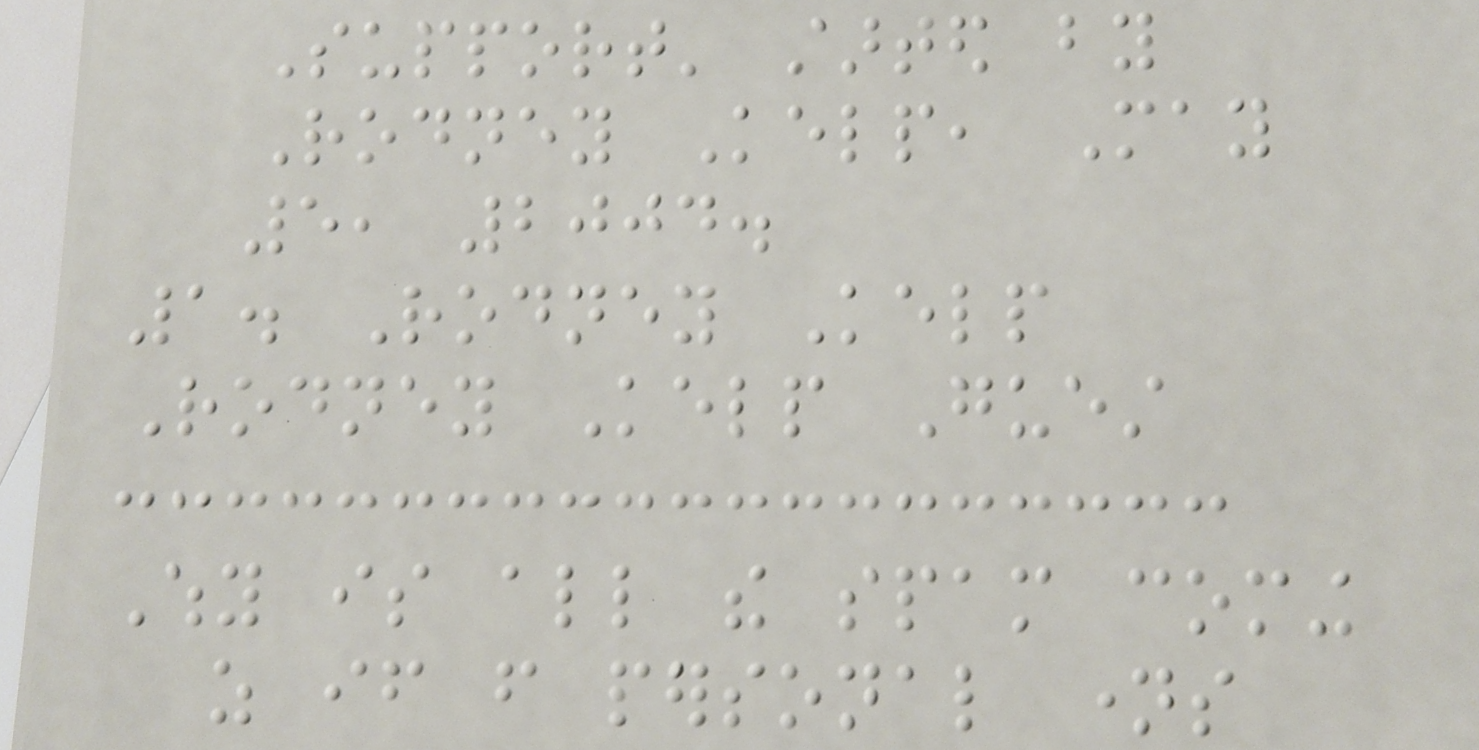Support' started by
Rodney Kelp, May
5, 2004.
1. Rodney Kelp
Rodney Kelp Guest
Why is all the spam coming
as if from personal names
